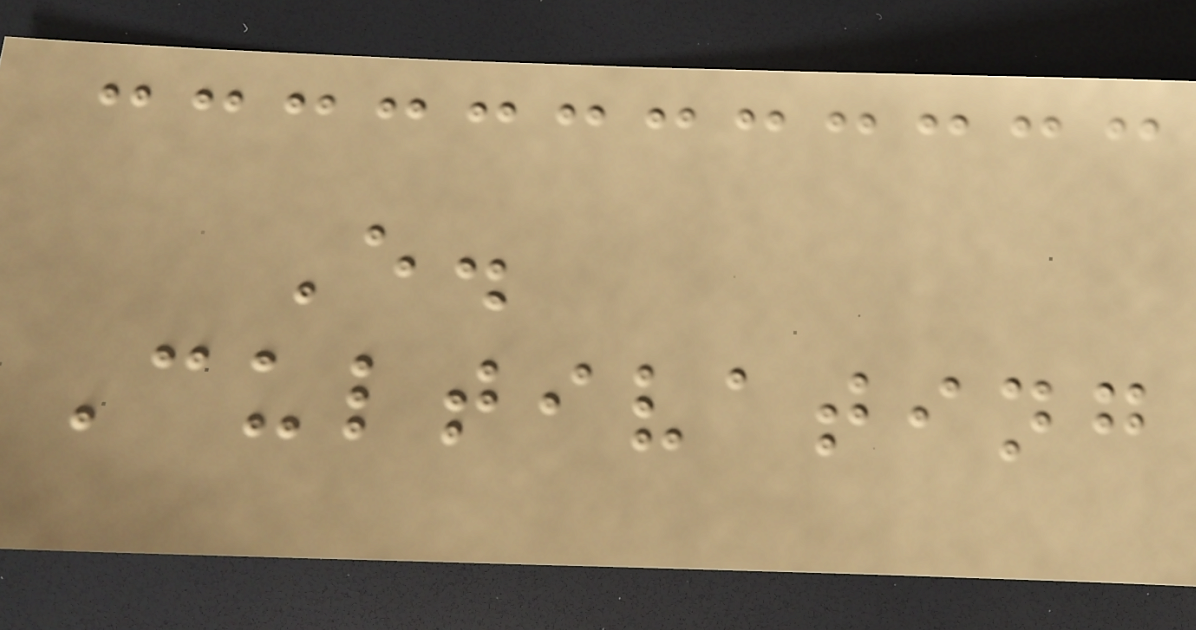E.
Cultivating
